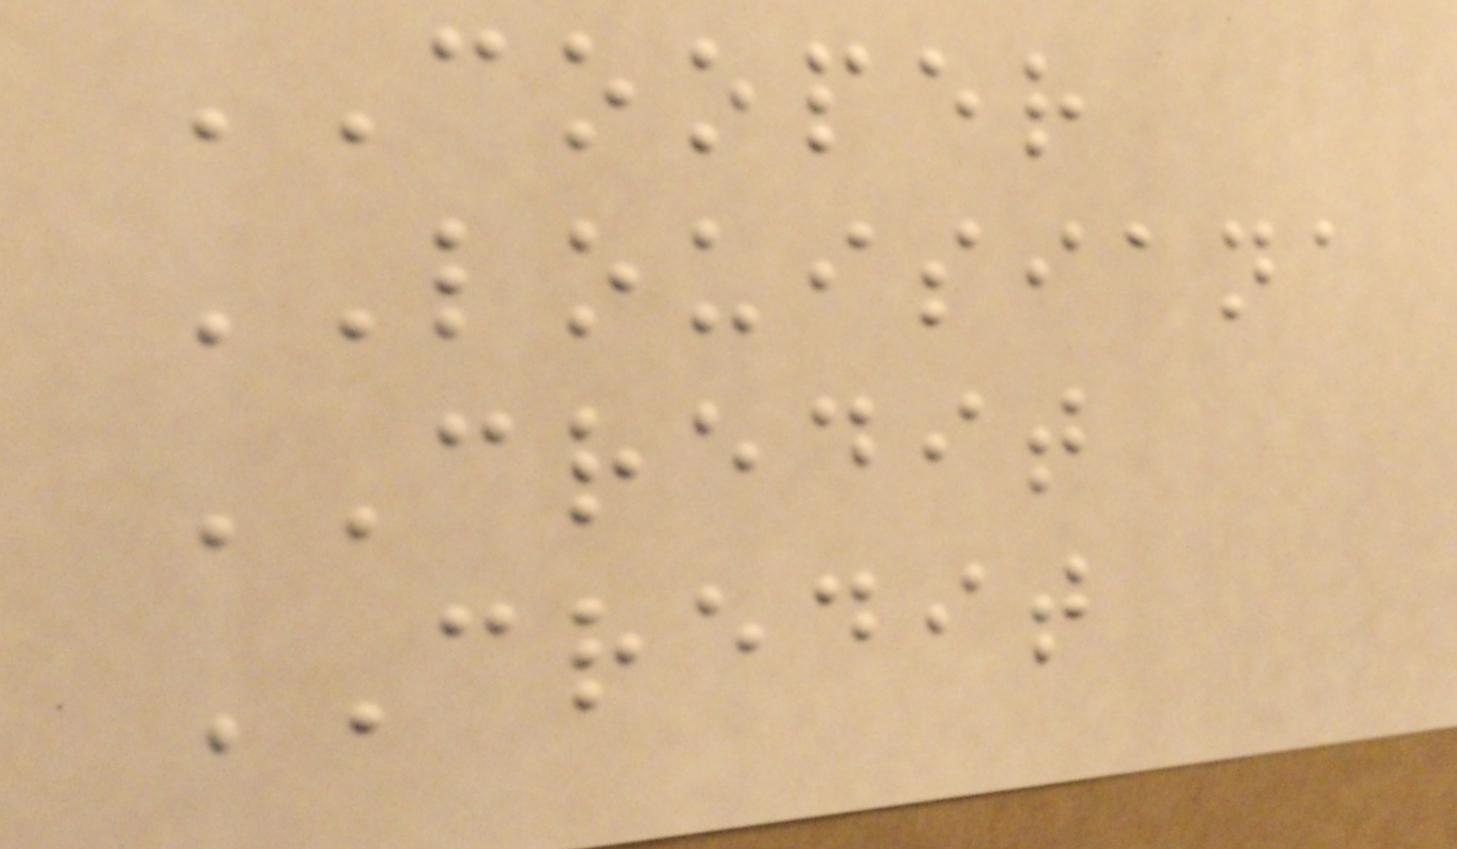COOPER
LOUISIANA
CREDIT
CREDIT
